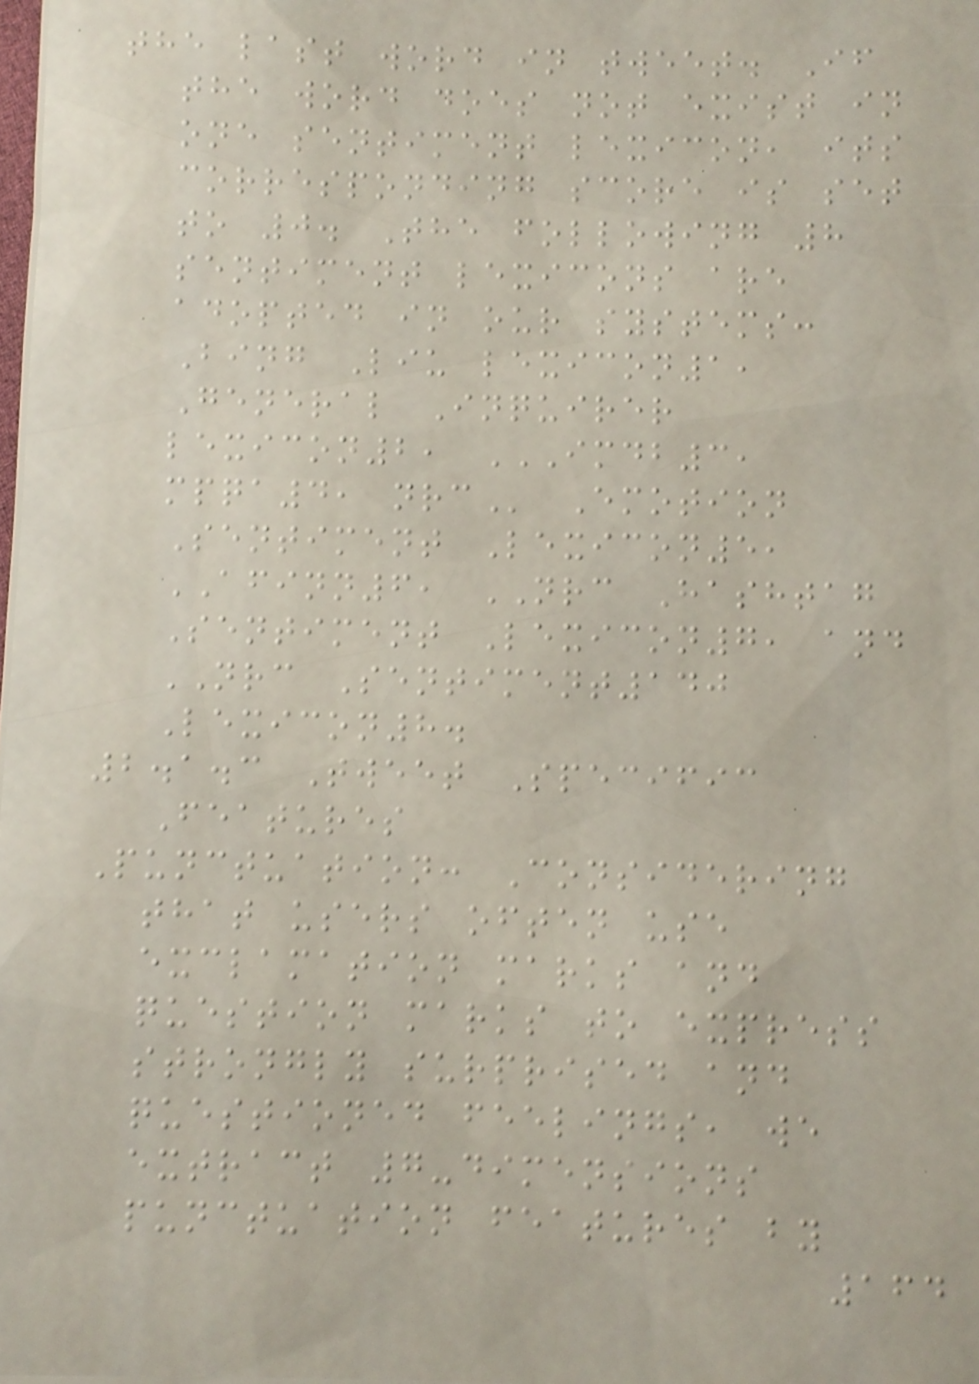the last word in tweet. If
the word does not exist in
one sentiment lexicon, its
corresponding score is set
to 0. The following 8
sentiment lexicons are
adopted in our systems:
Bing Liu lexicon1,
General Inquirer
lexicon2, IMDB3,
MPQA4, NRC Emotion
Sentiment Lexicon5,
AFINN6, NRC Hashtag
Sentiment Lexicon7, and
NRC Sentiment140
Lexicon8.
2.1.3 Tweet Specific
Features
Punctuation: Considering
that users often use
exclamation marks and
question marks to express
strongly surprised and
questioned feelings, we
extract 7-dimensions
punctuation features by
164
